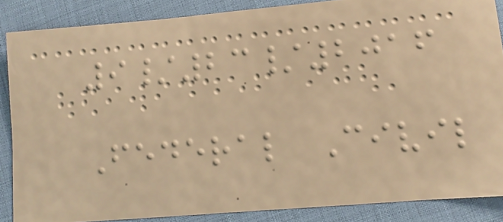9/23/2016
Federal Civil
